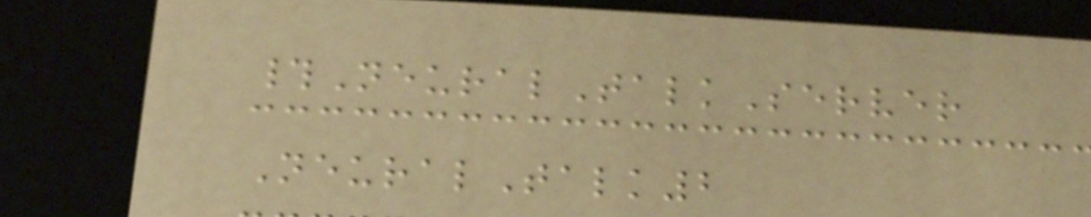#NeuralTalkServer
NeuralTalk2
